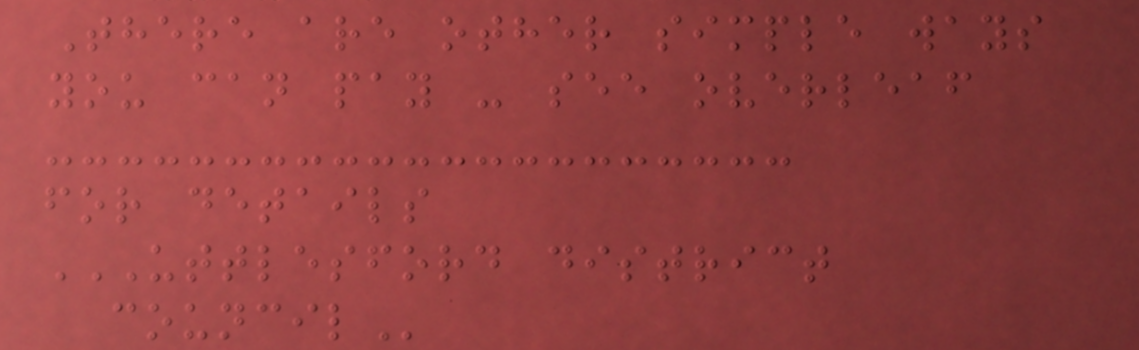There are other simple ways
you can pay - see overleaf
for details
UTTLESFORD DISTRICT
COUNCIL
